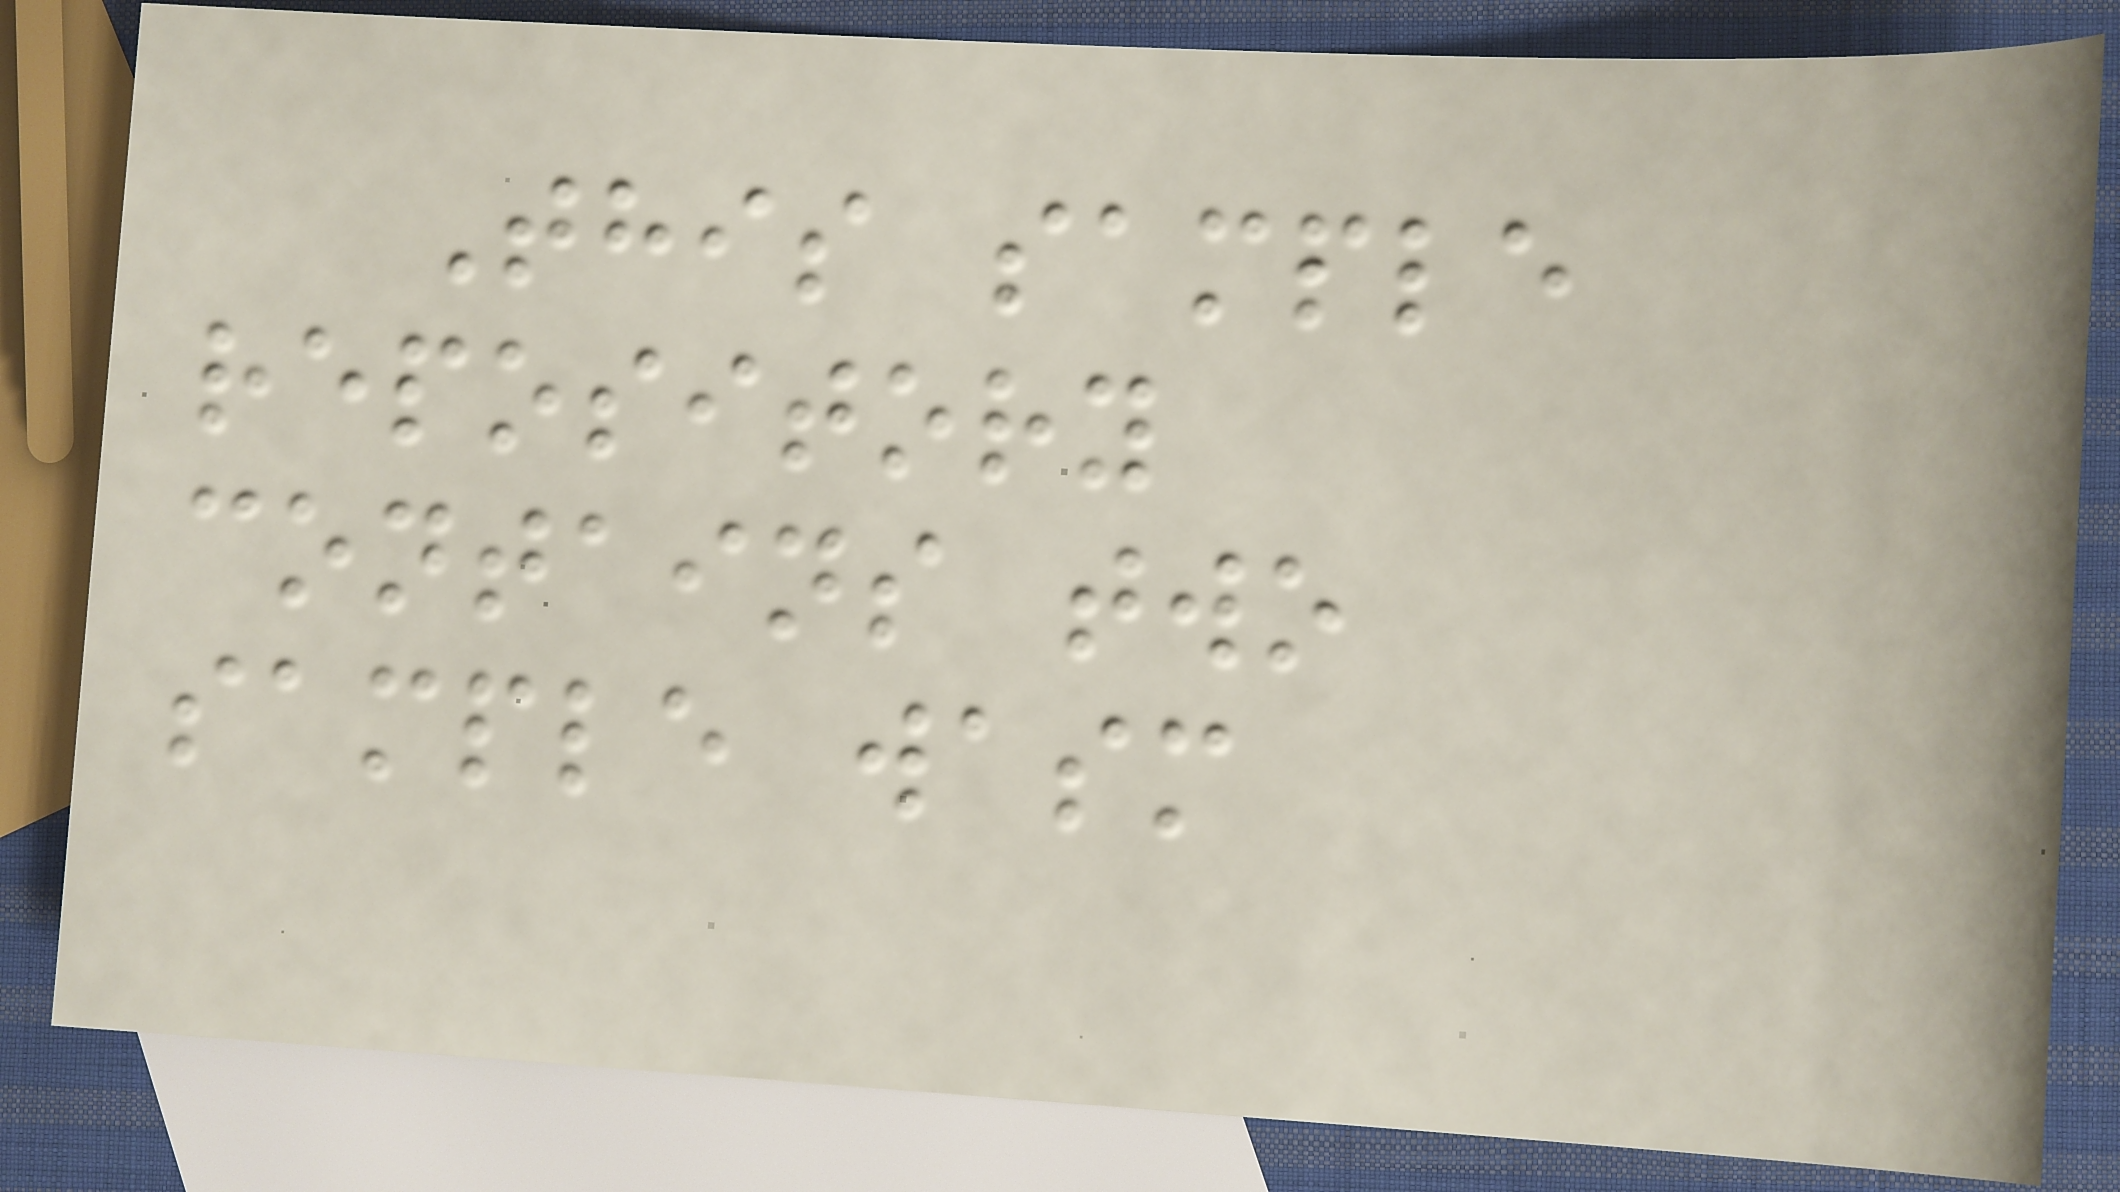This sample
repository
contains two
sample wasm
